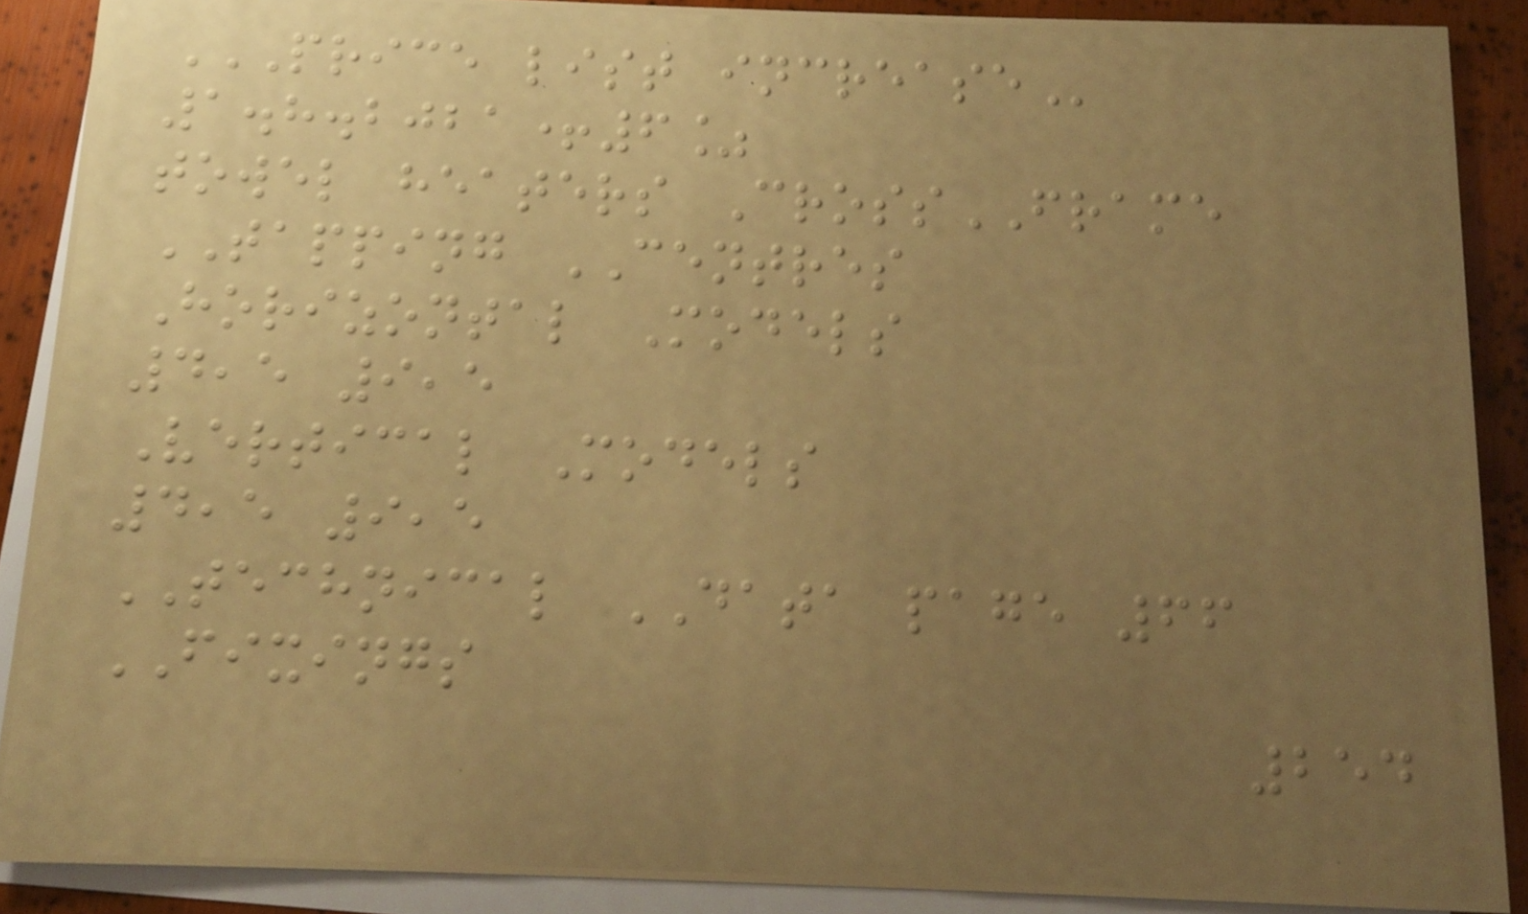PRICE LIST INCREASE
1.8.2021+6%
towel heaters CrossFRAME
TAPPING CENTRES
Horizontal Models
4,5 9,5
Vertical Models
4,5 9,5
TECHNICAL DATA page 66
FIXINGS
254
